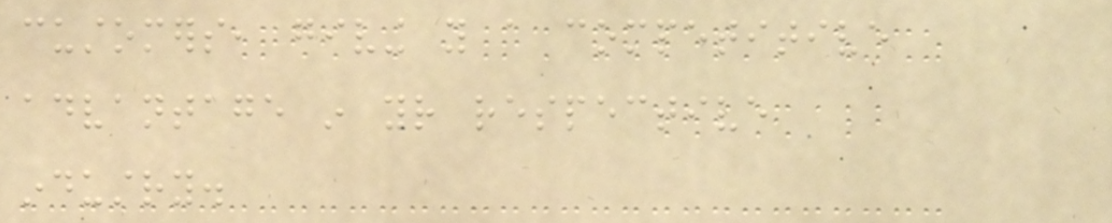customers, giving you a competitive
advantage in your respective
industry.
